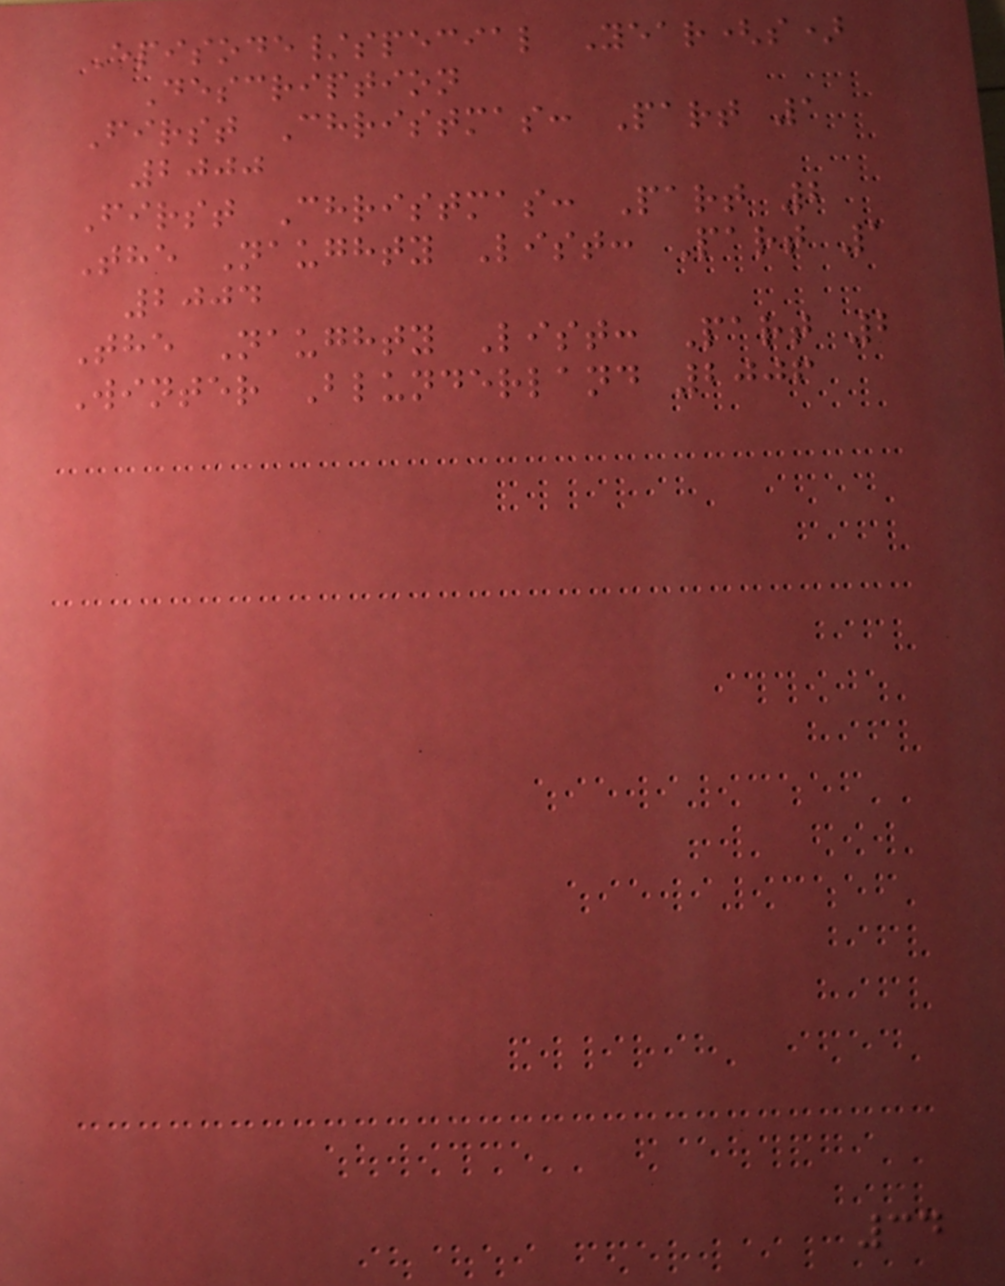Episode/special Year(s)
Description
First Christmas: Part 1
2000
First Christmas: Part 2
The Naughty List: Part 1
2004
The Naughty List: Part 2
Winter Blunderland 2006
34
